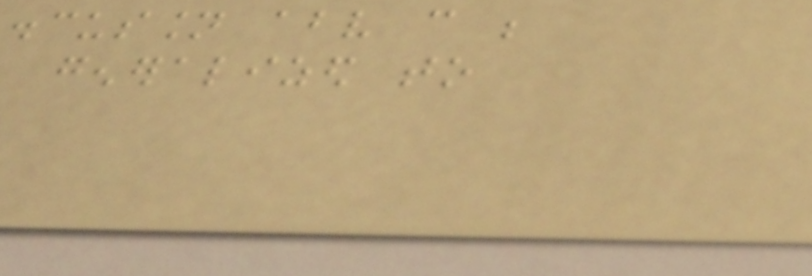discussion above can be
generalized to
